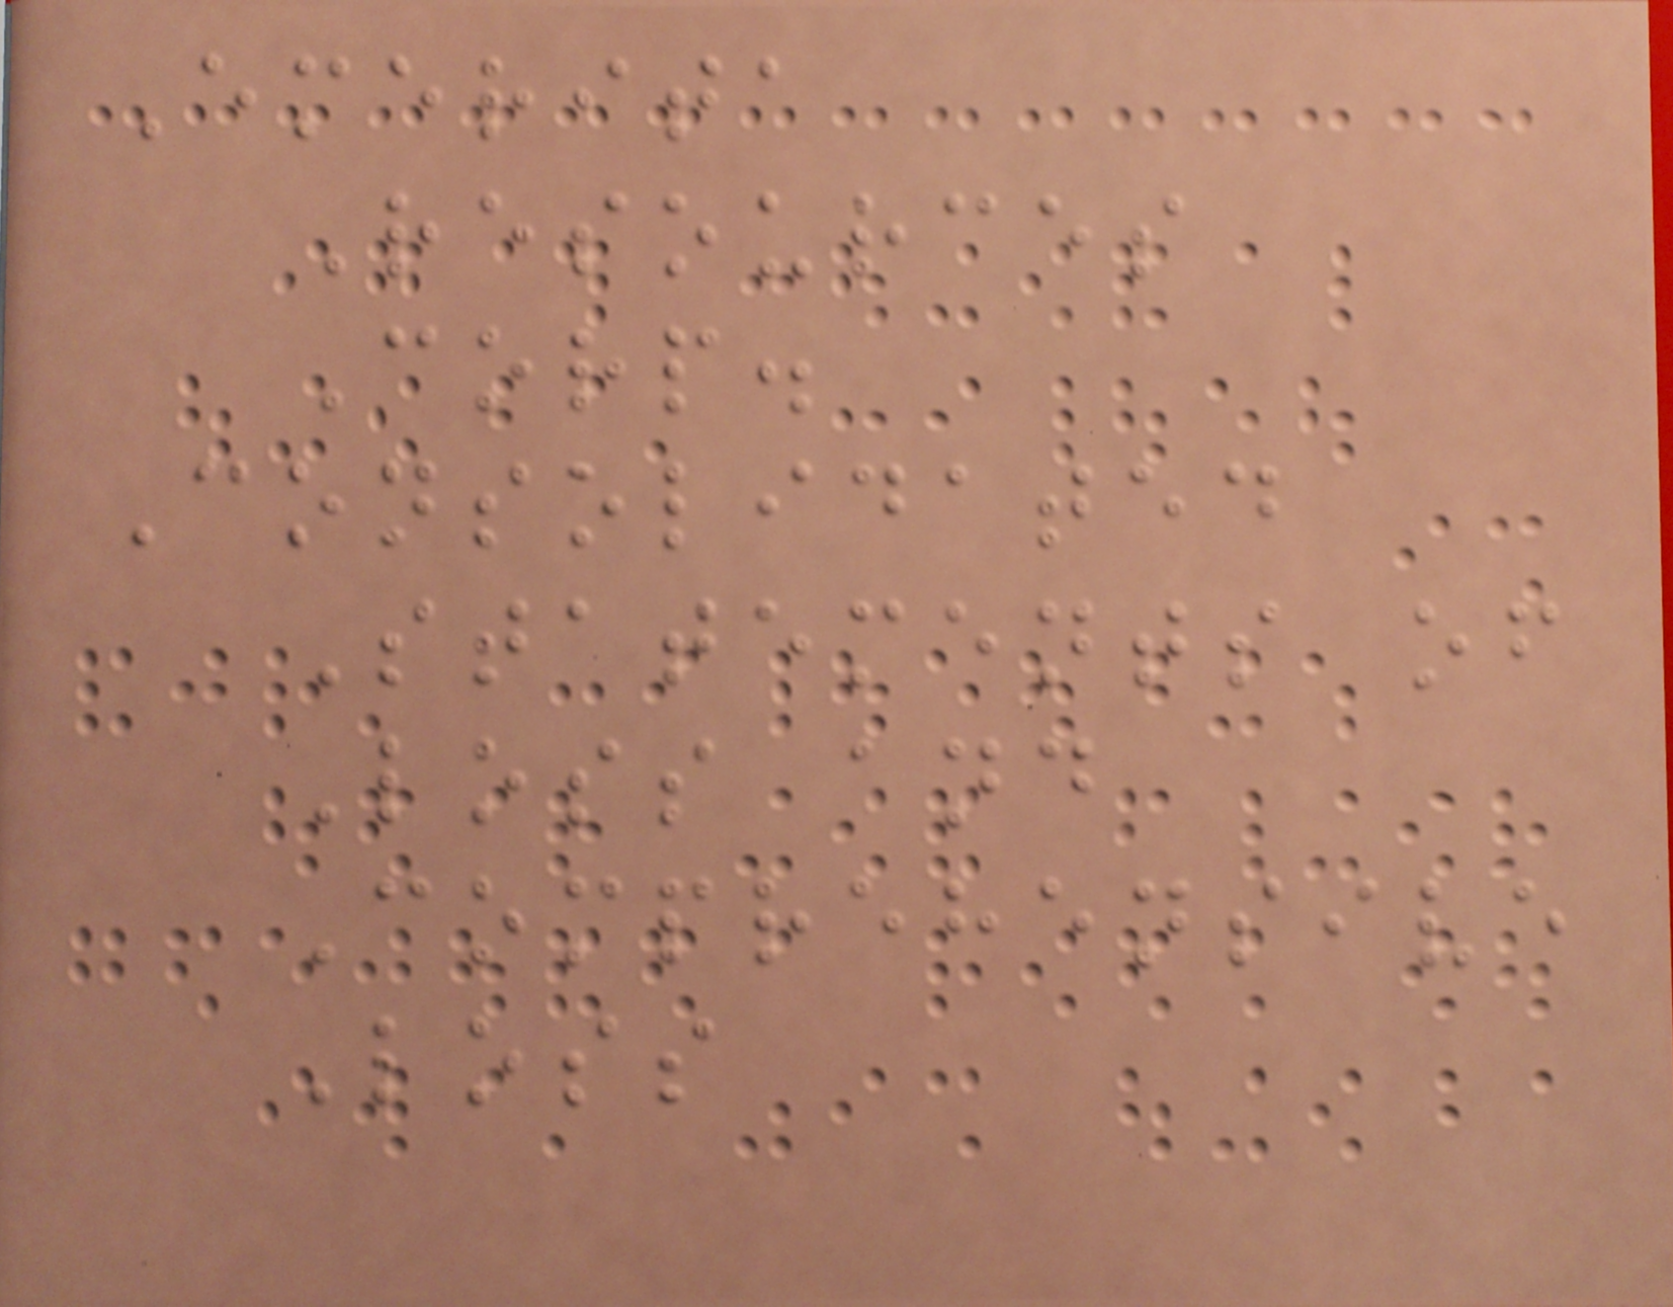Emerita
Resources
Corp.
Consolidated
Statements of
Loss and
Comprehensive
Loss
